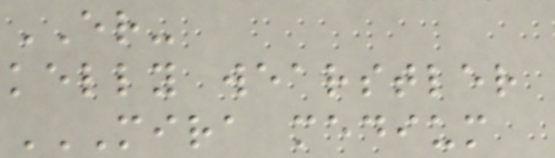ER-
kelly wearstler
MIRA MEDIUM
